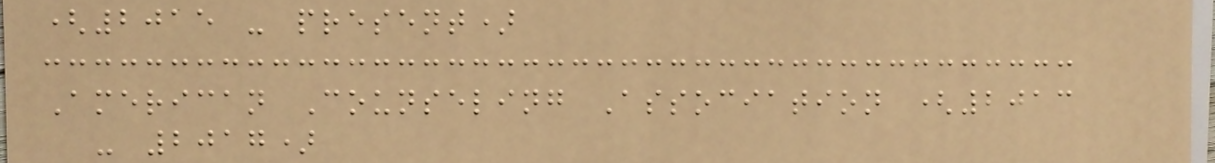(2015 - present)
American Counseling Association (2013
- 2017)
